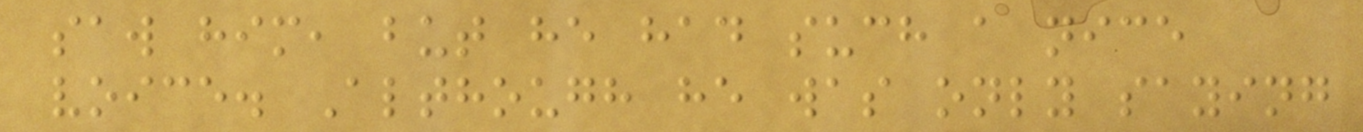saw him, but he had such a nice
voice. Although he was only saying
